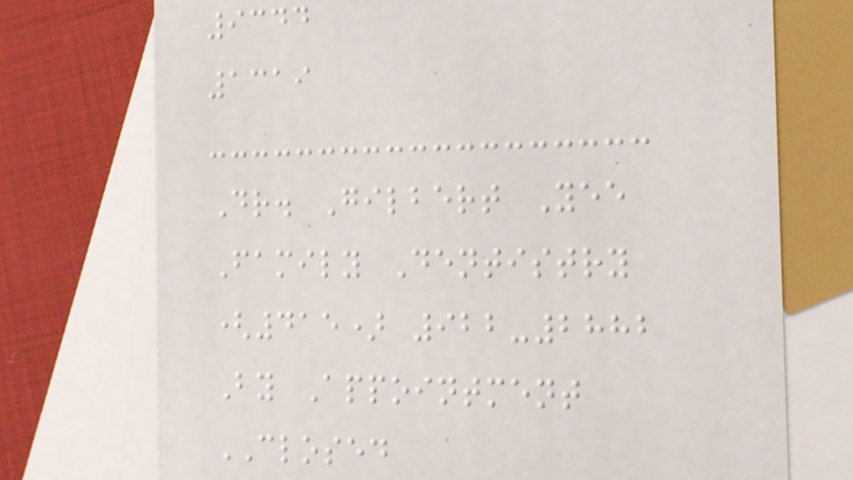9344
1319
Dr. Gilbert Yee
Family Dentistry
(415) 922-2882
By Appointment
CLOSED
